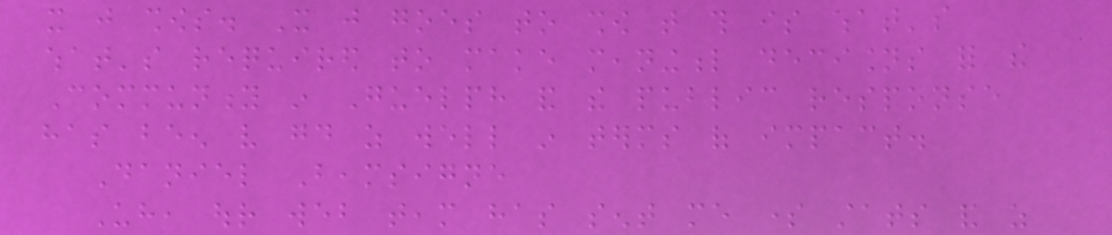it just shows. It just goes to show that this is what's
what's required to make meaningful decisions for the
Community in Guelph and the public response
has been very good as well in terms of impact.
Daniel Beamsigne
Uh, our web team has sent me some stats and as
